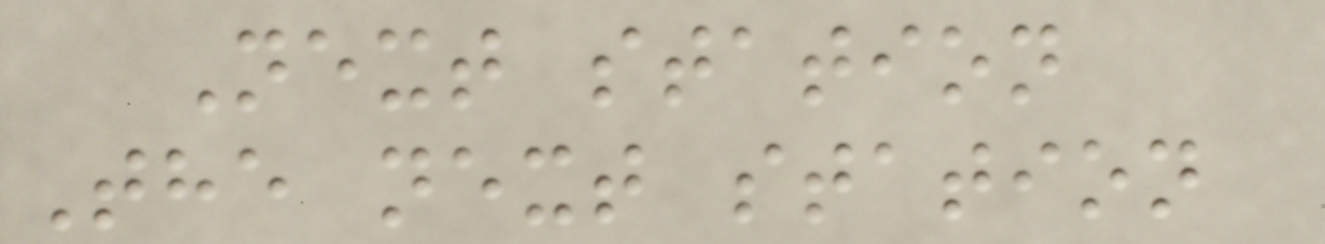Next station
The next station
